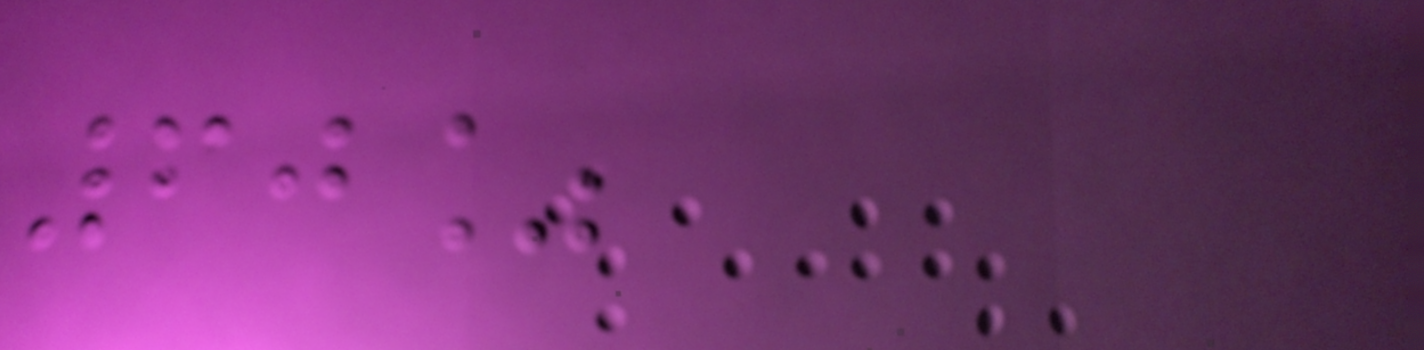60%
